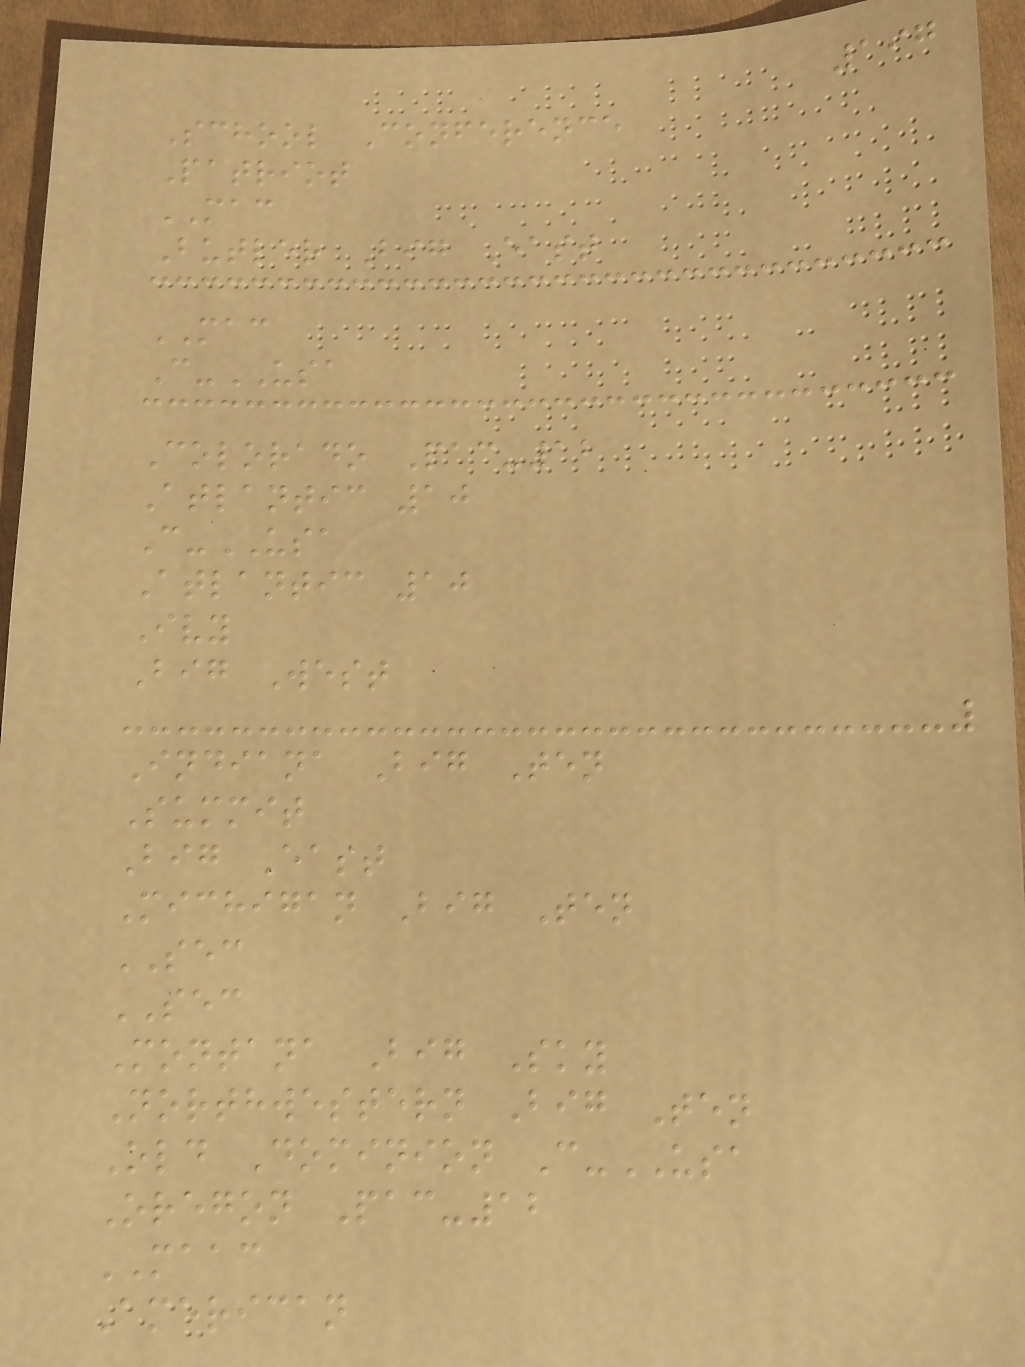197
School Conference
Patriot
MAC
Butler Big East
MAC
C-USA
Colorado Pac-12
Atlantic 10
C-USA
Atlantic 10
Ivy
Big West
Indiana Big Ten
Summit
Big East
Michigan Big Ten
SEC
SEC
Montana Big Sky
Northwestern Big Ten
Old Dominion C-USA
Oregon Pac-12
MAAC
American
